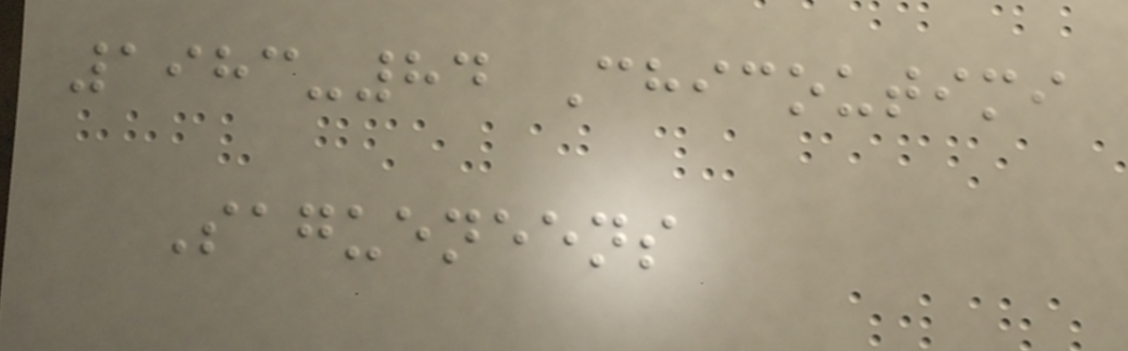1983-84 Chicoutimi
Sagueneens
